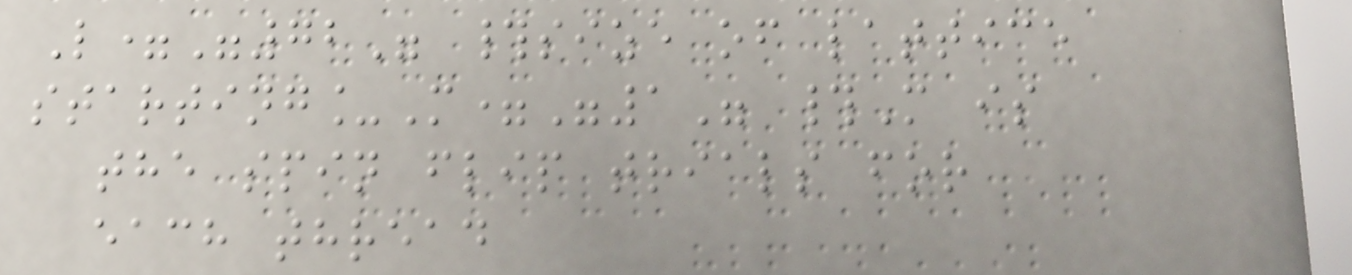L="72" #size of lattice
starting_M="1" #M is
the spin flip trials for
each thread
